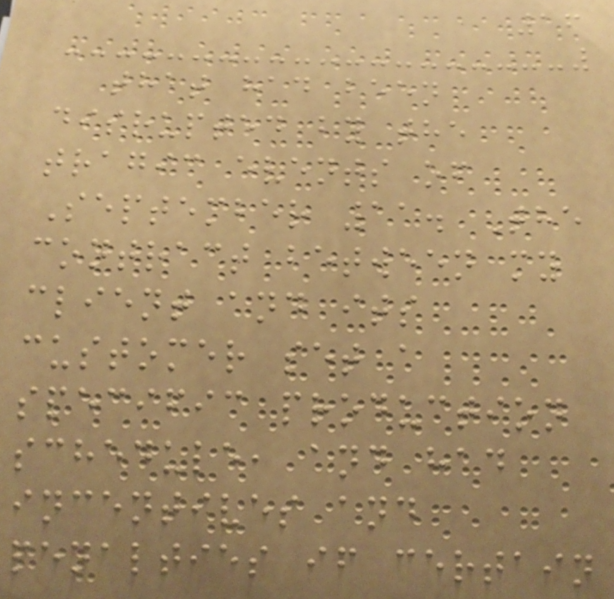16
that had been
disrupted by the
tragic events of
September 11. The
contract between my
client and its
customer set a
specific production
schedule, and had
incentives and
penalties if certain
